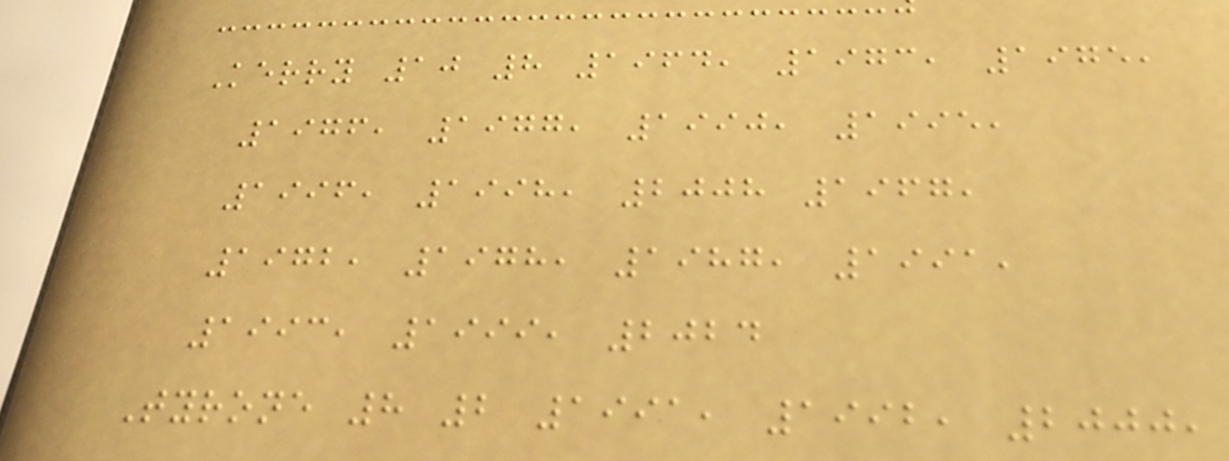Kerry 10 8 1964, 1973, 1975,
1976, 1977, 1990, 1995,
1996, 1998, 2008 1967,
1972, 1978, 1987, 1991,
1993, 1999, 2024
Tyrone 8 2 1991, 1992, 2000,
